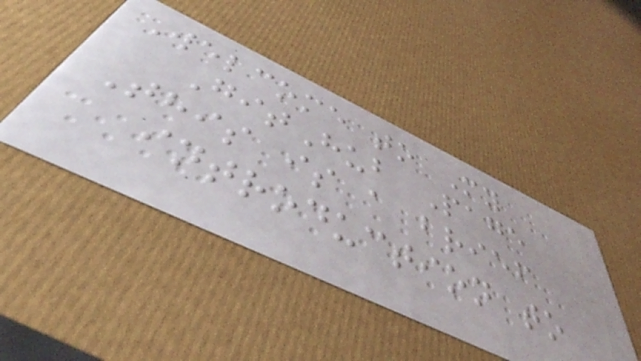Welcome to My
GitHub Page
This is a brief
introduction to
